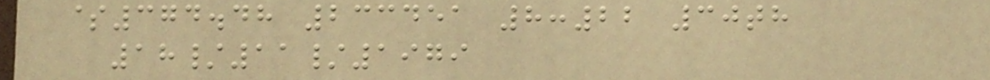$374.48 233451 8:22 30th
18/11/1979
